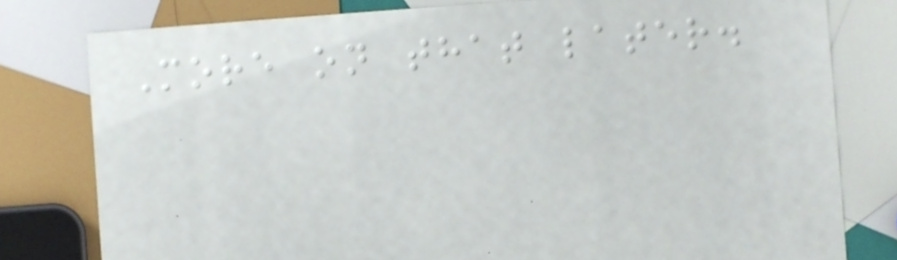More on that later.
